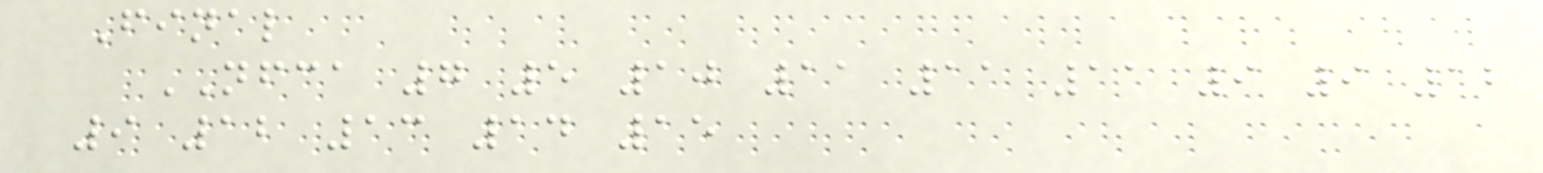Final
NFCA 7 5 10 11 11 11 9 9 12
9 12 13 14 15
